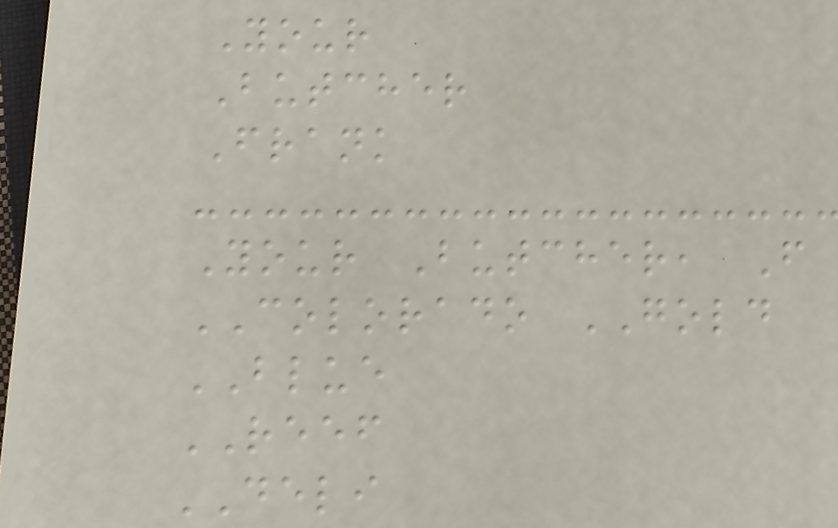Your
Butcher
Frank
Your Butcher, F
COLORADO GOLD
BLUE
REEF
DELI
